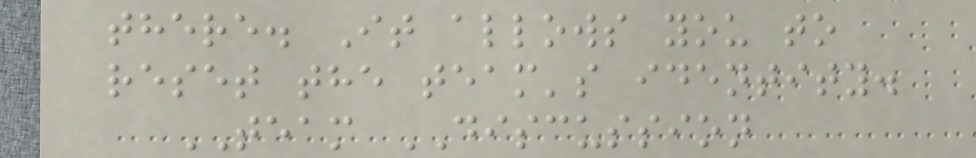there. It allows you to
reset the team's identity.
TEAM DISCUSSION
